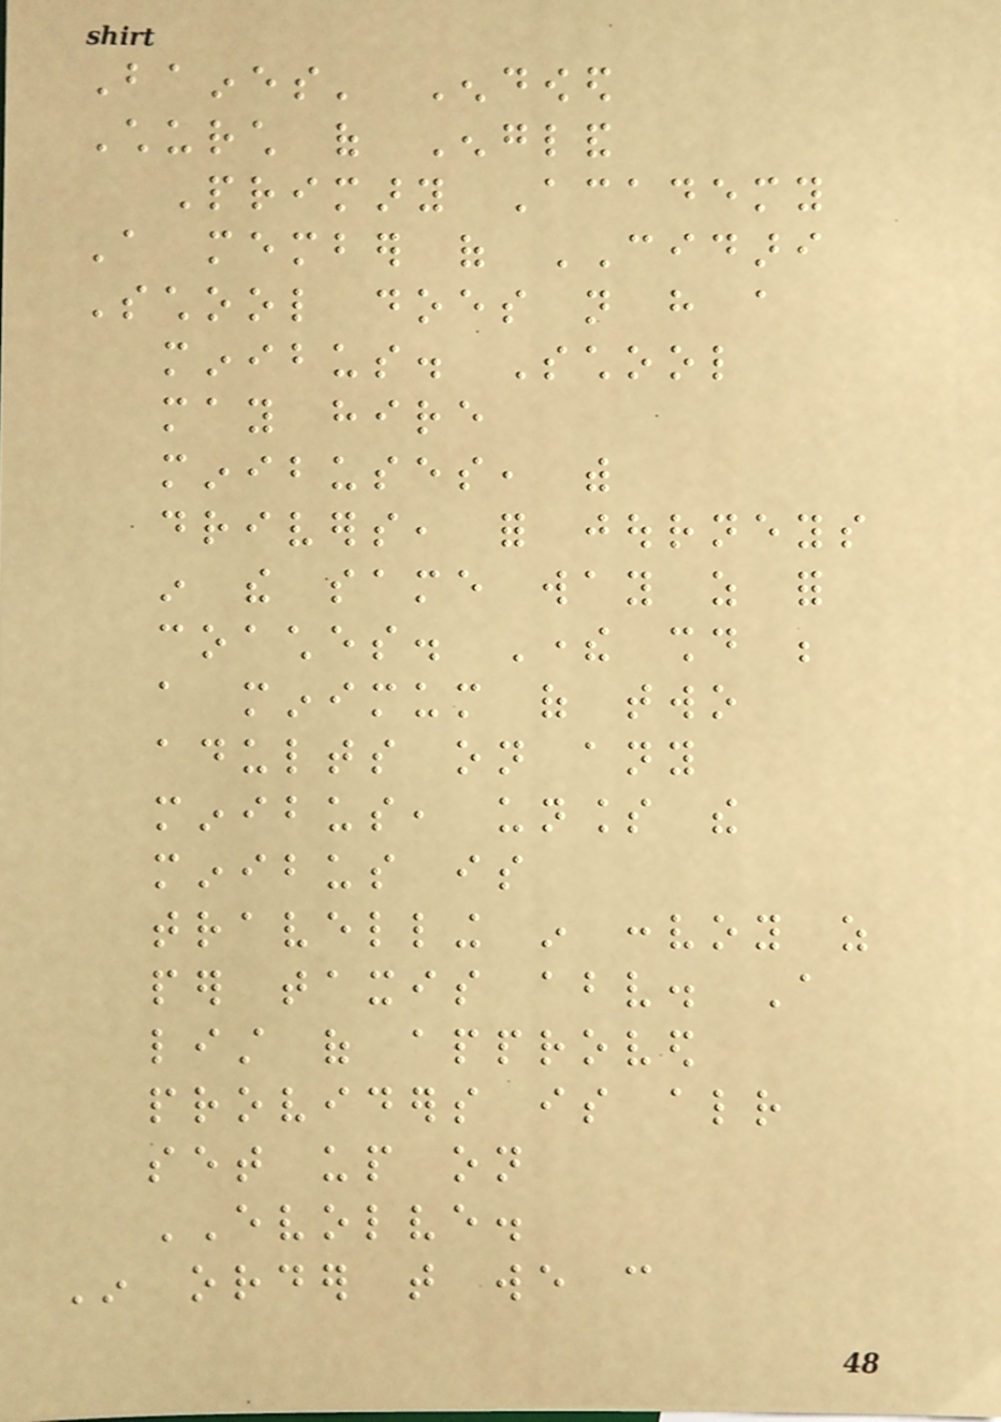Baines' Endowed
Church of England
Primary Academy
A member of CIDARI
School does not have a
minibus. School
may hire
minibuses, with
drivers, for journeys
in the same way as for
coaches. There should be
a minimum of two
adults on any
minibus, unless the
minibus is
travelling in convoy as
per taxis above. A
list of approved
providers is already
set up on
EVOLVE.
In order that we can
